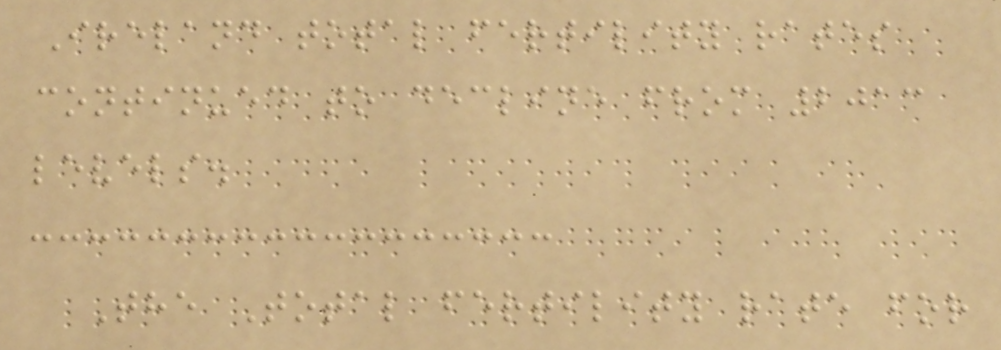Ireland total fertility rates
continued to decline from 2013
levels.
The Total fertility rate for
